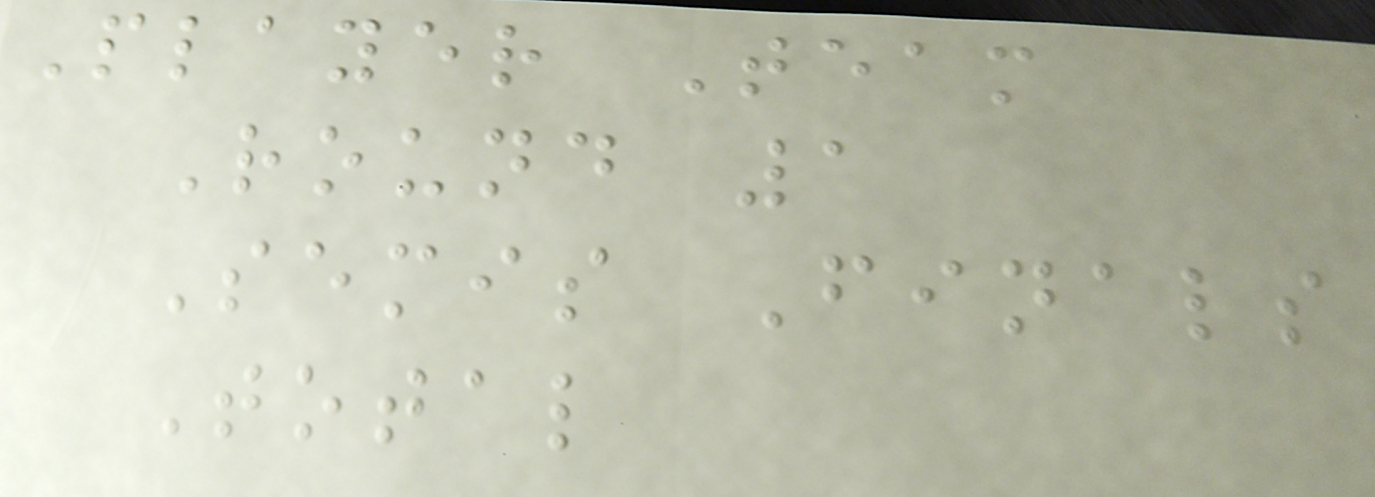Player Team
Round 1
Semis Finals
Total
